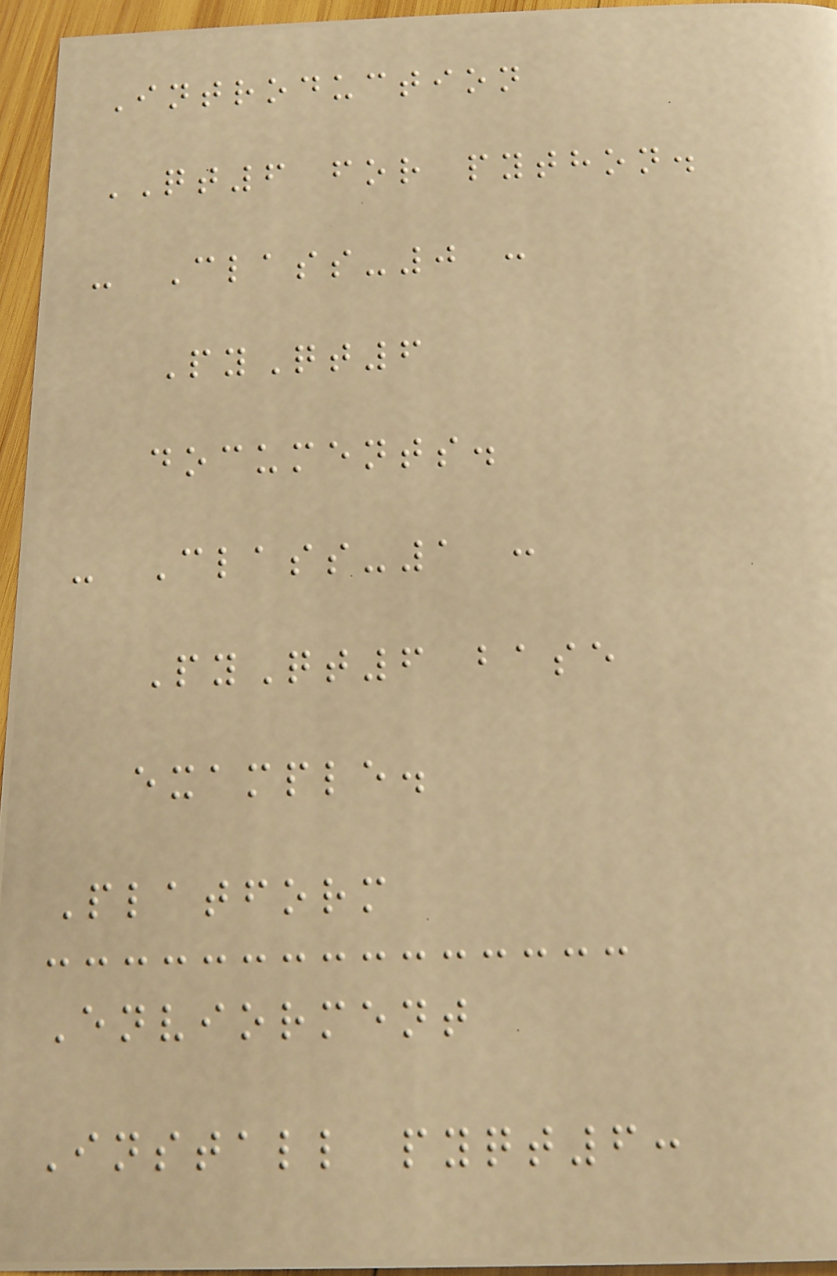Introduction
QT6 for python.
- Class-0 :
PyQt6
documents.
- Class-1 :
PyQt6 base
example.
Platform
Enviorment
Install pyqt6:
